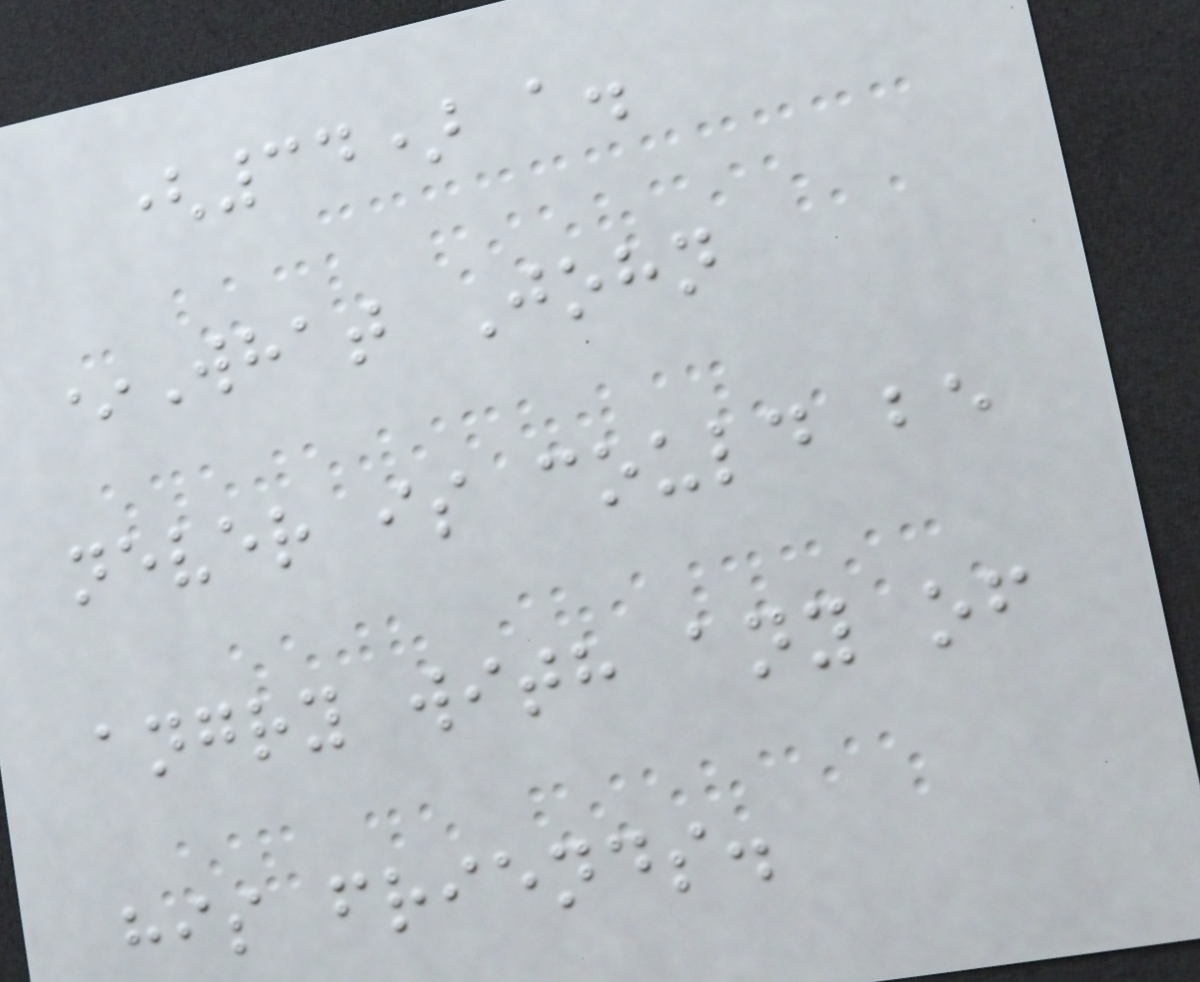(34) a.
*What John
never is could be
angry with any of
his friends.
